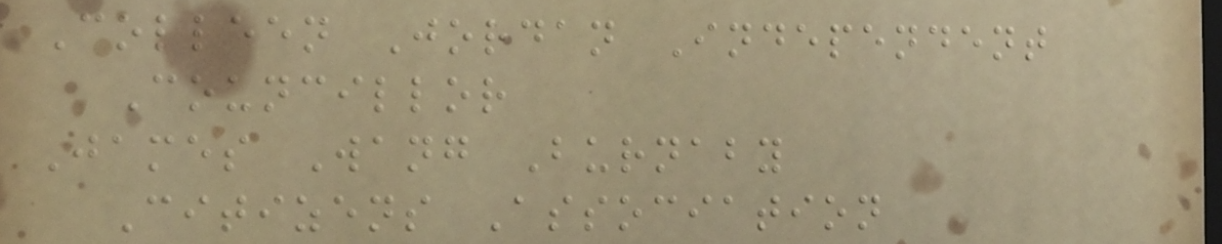Colleen Jordan Independent
Councillor
James Wang Burnaby
Citizens Association
